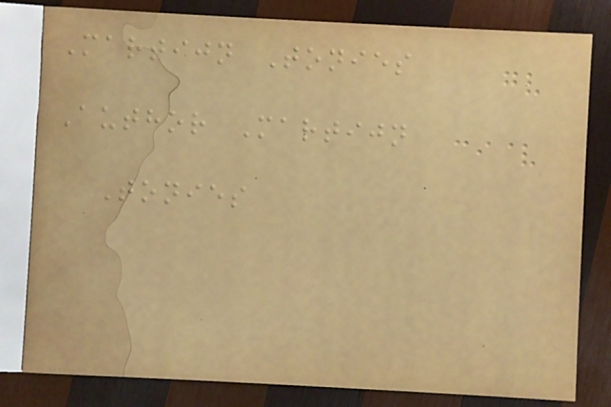Martijn Tonies
Author Martijn
Tonies
